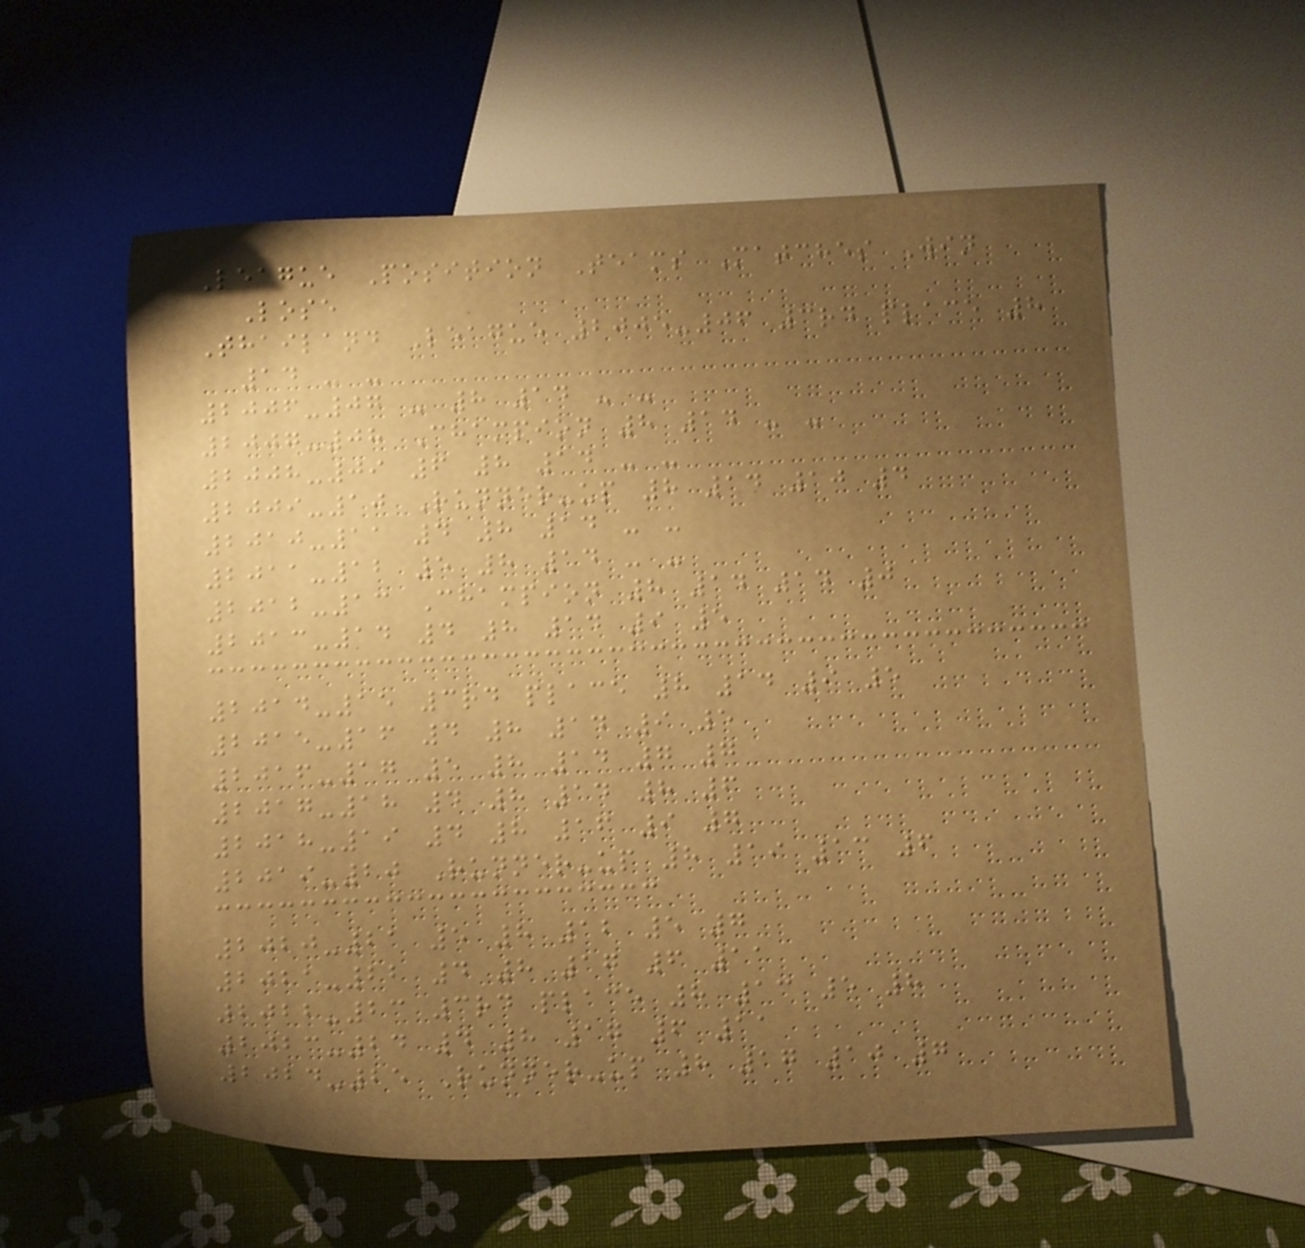League Position Teams Matches Win
Lose
Thailand League 2005-06 3rd place 8
14 - -
2006-07 - 8 14 - -
2007-08 Champion 8 14 - -
2008-09 6 8 14 - -
2009-10 Runner-up 8 14 10 4
2010-11 4 8 14 - -
2011-12 5 8 14 - -
2012-13 Champion 8 14 14 0
2013-14 4 8 14 9 5
2014-15 3rd place 8 14 9 5
2015-16 4 8 14 9 5
2016-17 5 8 14 7 7
2017-18 4 8 14 8 6
2018-19 4 8 16 9 7
2019-20 Runner-up 8 19 13 6
2020-21 5 8 12 5 7
2021-22 4 8 17 6 11
2022-23 3rd place 8 13 5 8
2023-24 4 8 17 6 11
2024-25 Runner-up 8 17 10 7
